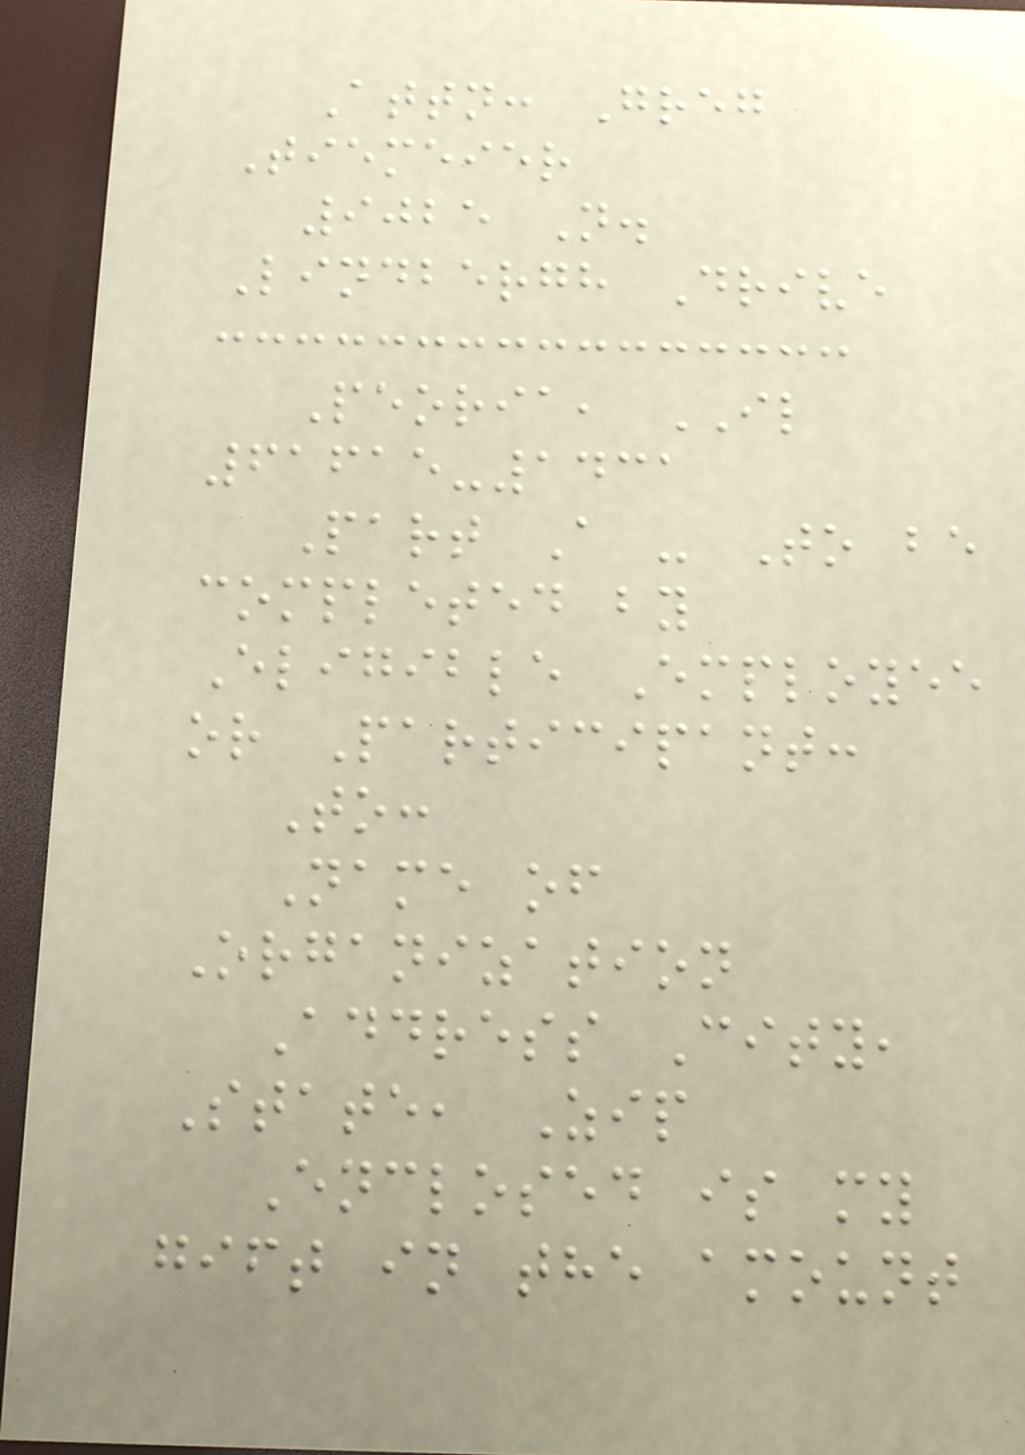Attn: Greg
Tiemeier
9025 N.
Lindbergh Drive
Peoria, IL
61615-1431
Part A - To be
completed by
Eligible Employee
or Participant:
To:
Name of
Organization
Address City,
State, Zip
Enclosed is my
gift in the amount
